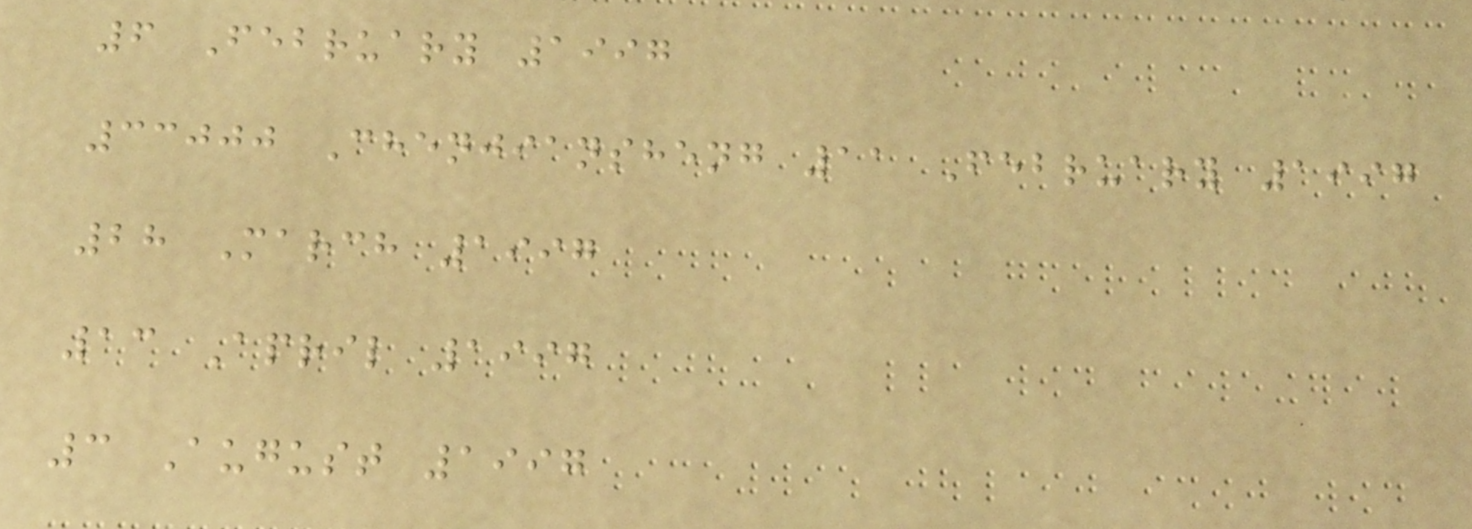6 February 1997
33000 Chenjiansheng 11 February 1997
28 March 1997
13 April 1997
3 August 1997
